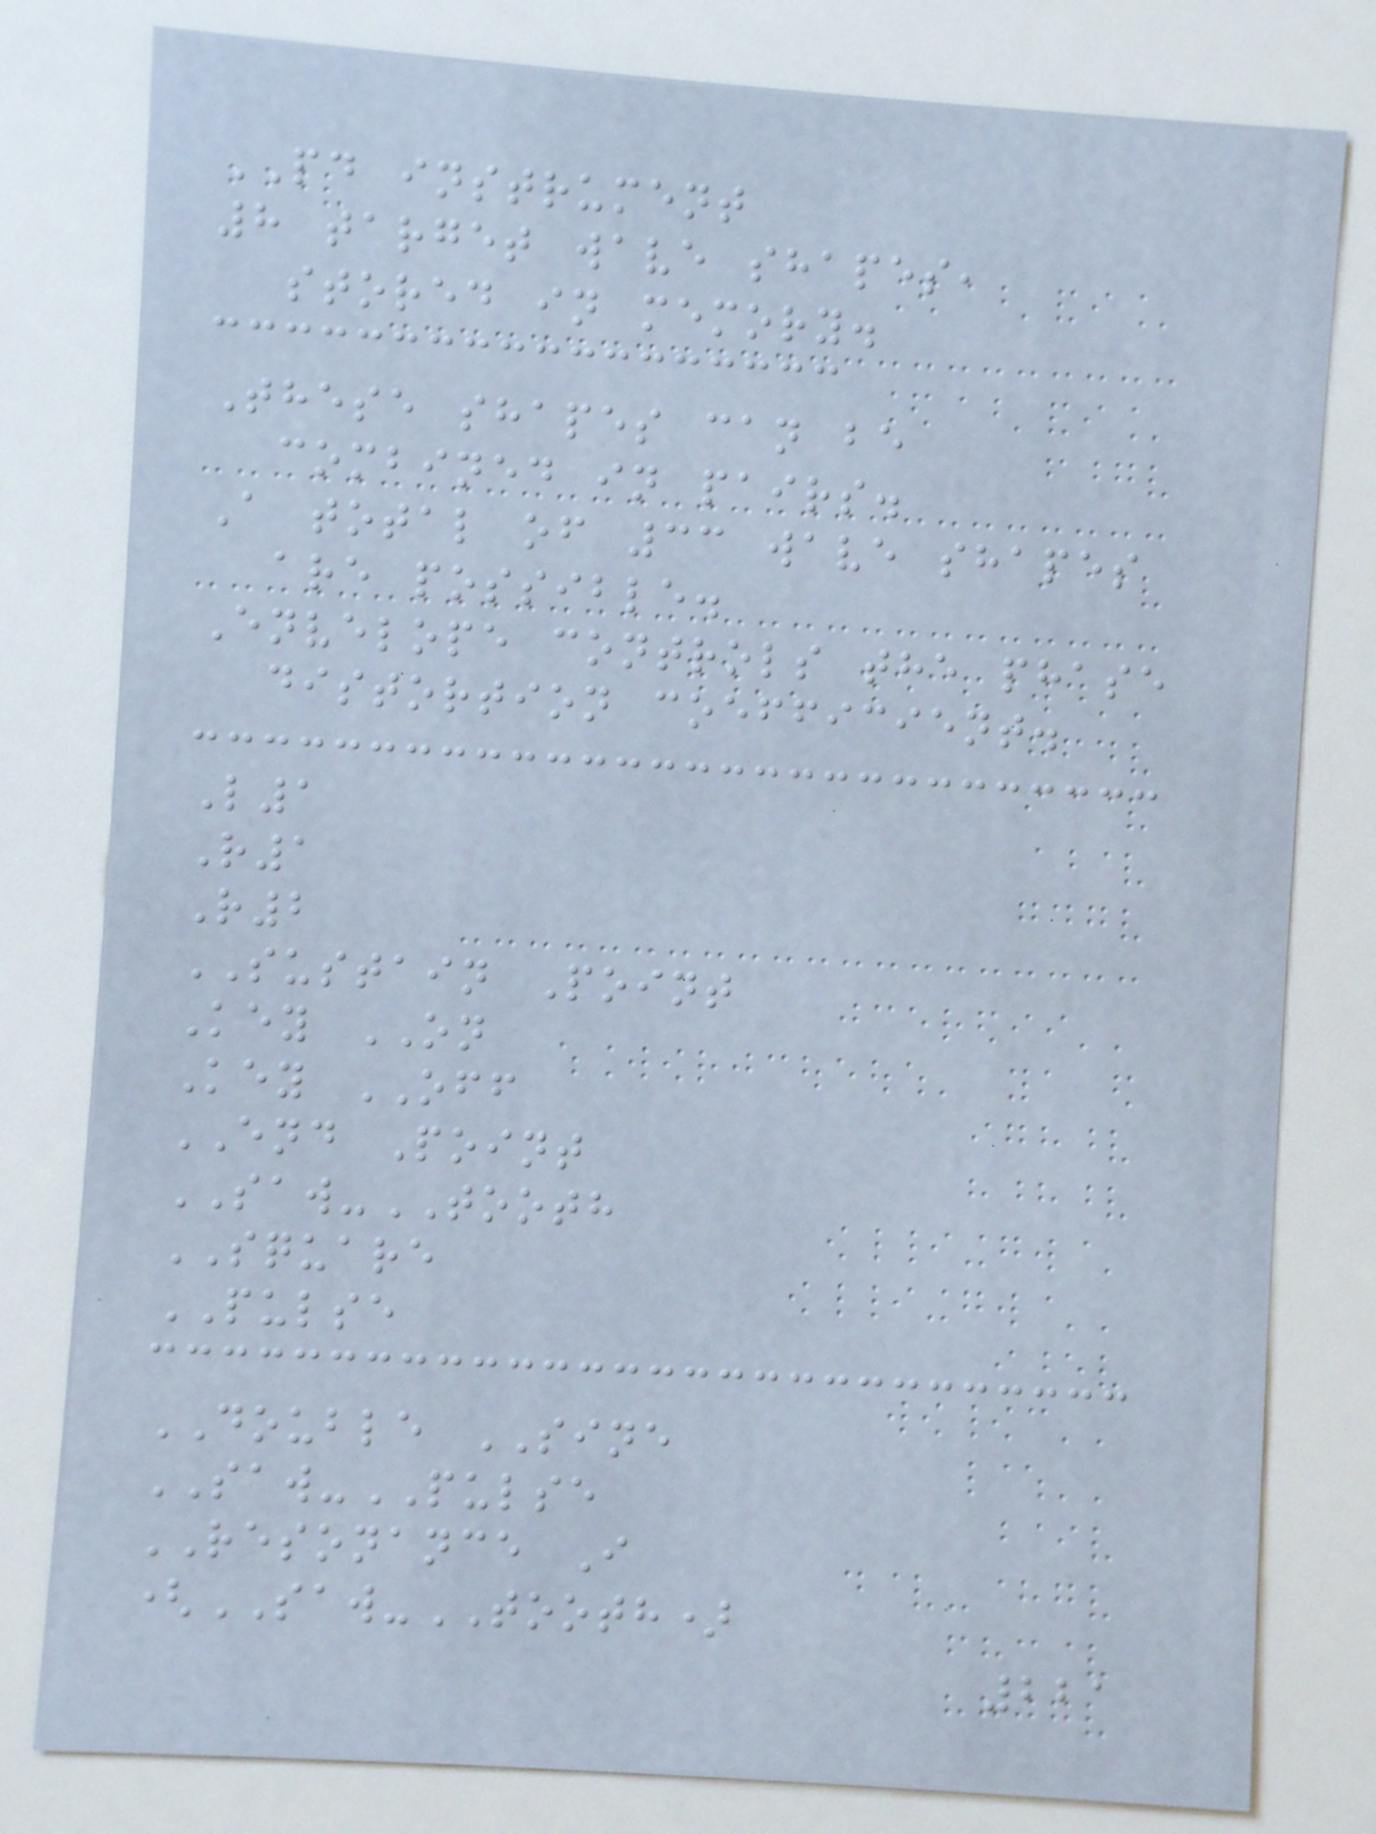PD instrument
8 target wave shapes,
stored in memory.
These shapes can be
combined in pairs.
A total of 33 wave shapes
are possible.
Envelope controls the phase
distortion coefficient.
L1
R1
R2
SUSTAIN Point
Key ON
Key OFF
END Point
SAW-TOOTH
SQUARE
PULSE
DOUBLE SINE
SAW-PULSE
RESONANCE I
(SAW-TOOTH)
221
